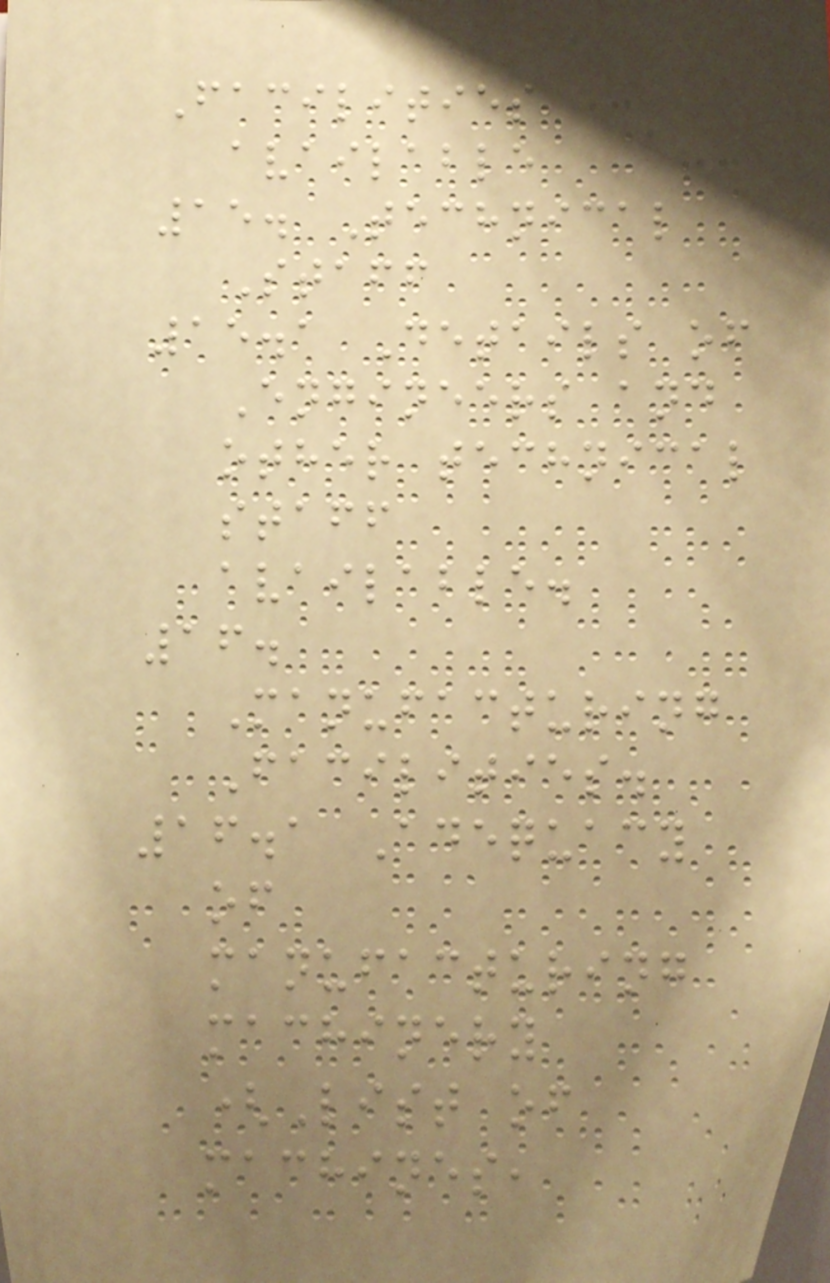Facilities
available
15. Technical
Staff
15.1 Details of
Engineers and
other technical
staff
available.
16.
Manufacturing
Facilities.
16.1 Adequacy
of
manufacturing
machinery
(List of
machines,
